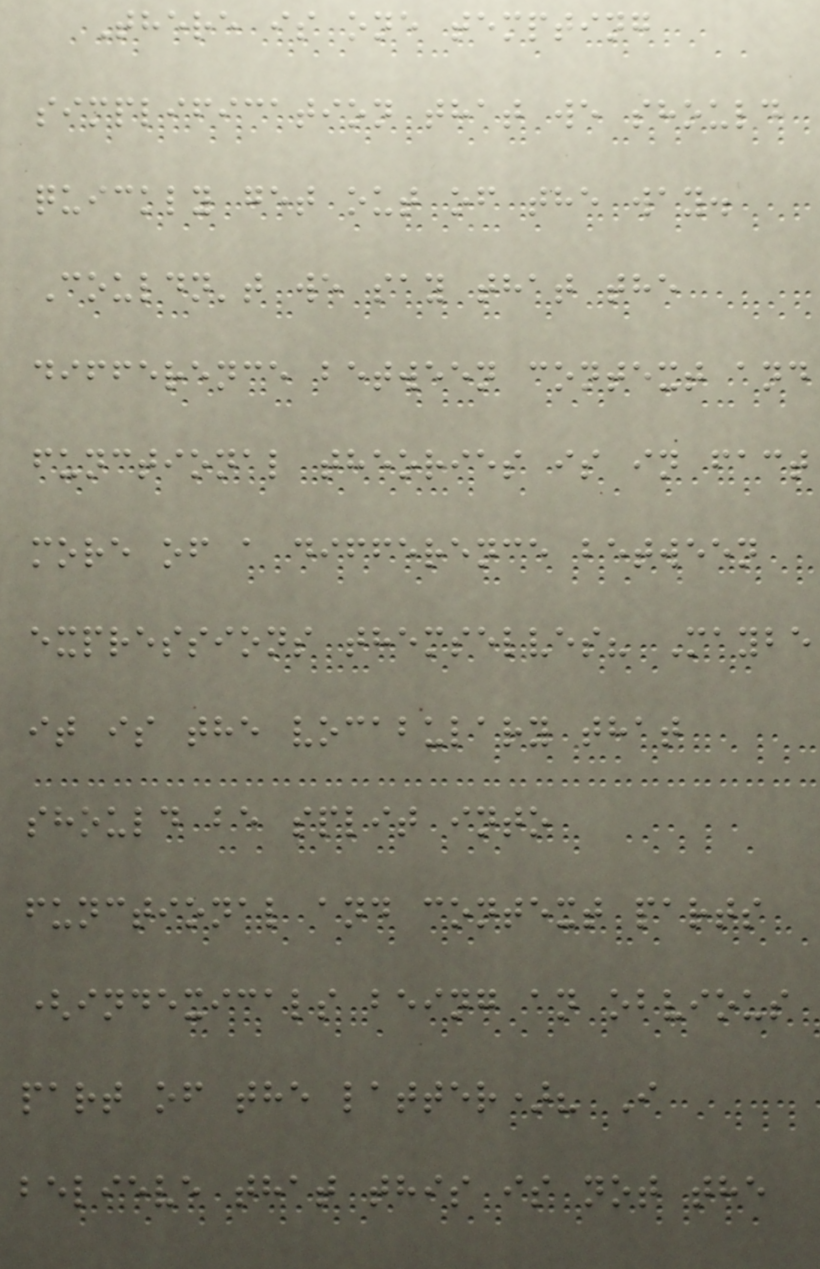There is one tempting
simplification that we should
quickly get out of the way.
Couldn't we say that the
difference between context and
functional theories is in fact
more of a difference between
expressions themselves? Maybe
it is the vocabulary that
should be split into
functional and context parts
(indexicals being an obvious
part of the latter)? I
believe that this is not the
